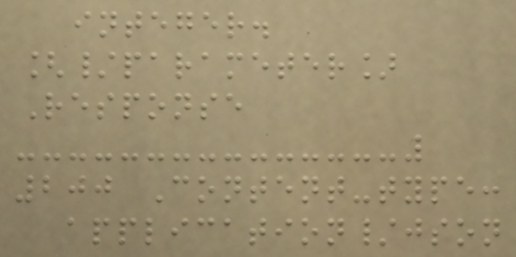integer.
[/parameter]
Response
200 Content-type:
application/json
